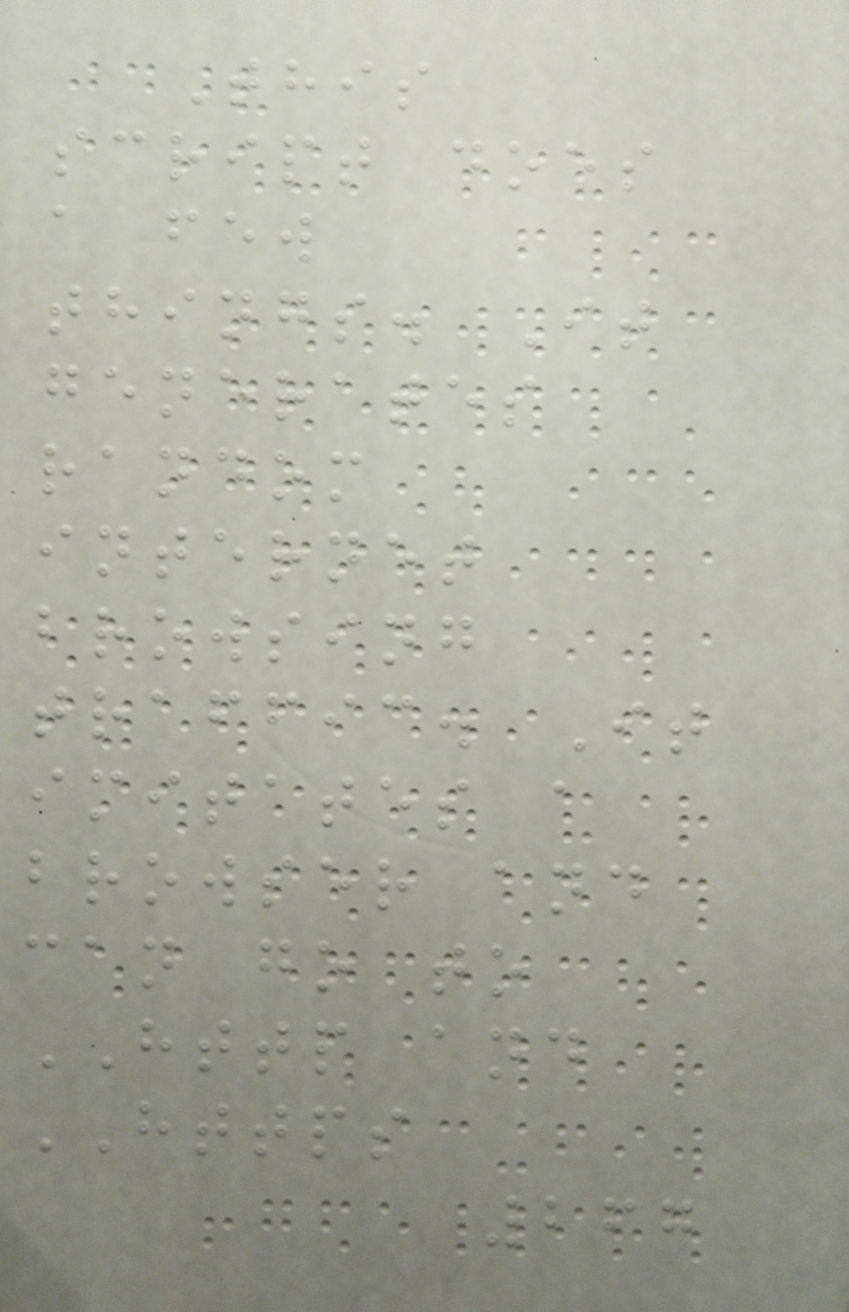This
script does
a few
things. It
generates
random
internet
browsing
traffic. It
imitates a
browser and
can go to
HTTP and
HTTPS
267
